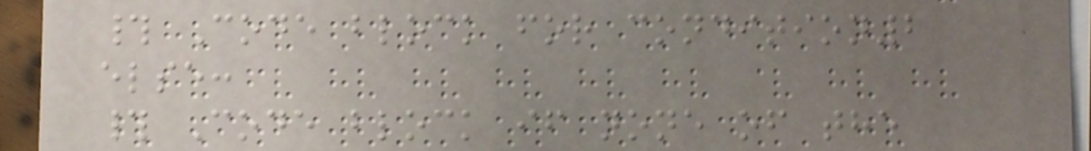# Code block for condition2
else:
# Code block if none of the
